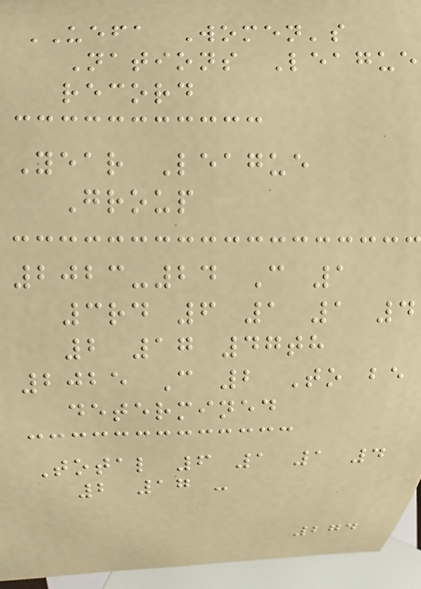UEFA Women's
Nations League
record
Year League
Group
2023-24 C 1
3rd 6 1 1 4
2 17 47th
2025 C 2 To be
determined
Total 6 1 1 4
2 17 -
274
